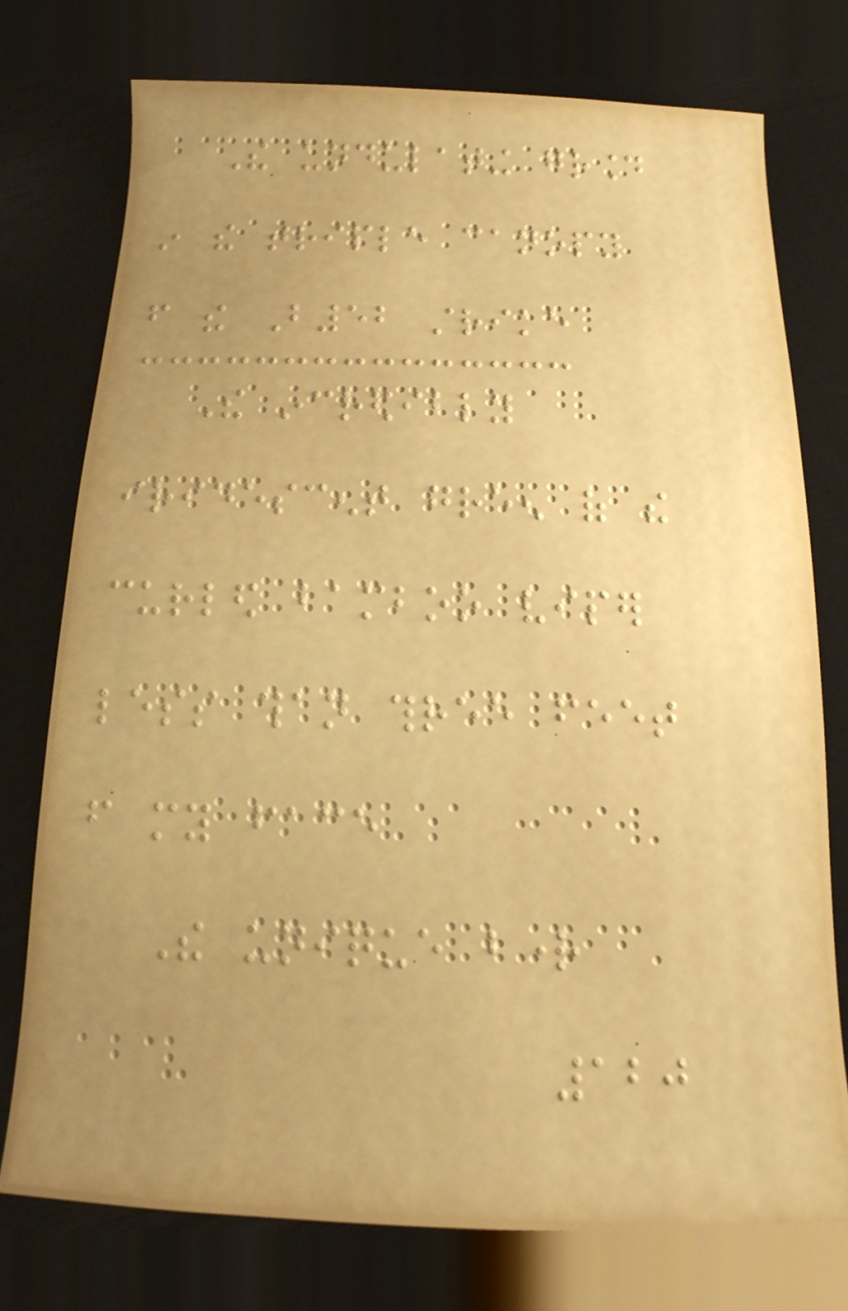The undulating ground
in the triple canopy
from the B52 strike
The incredibly
iridescent green of the
curled bamboo viper
less than three feet
from my face
The unique bright
120
